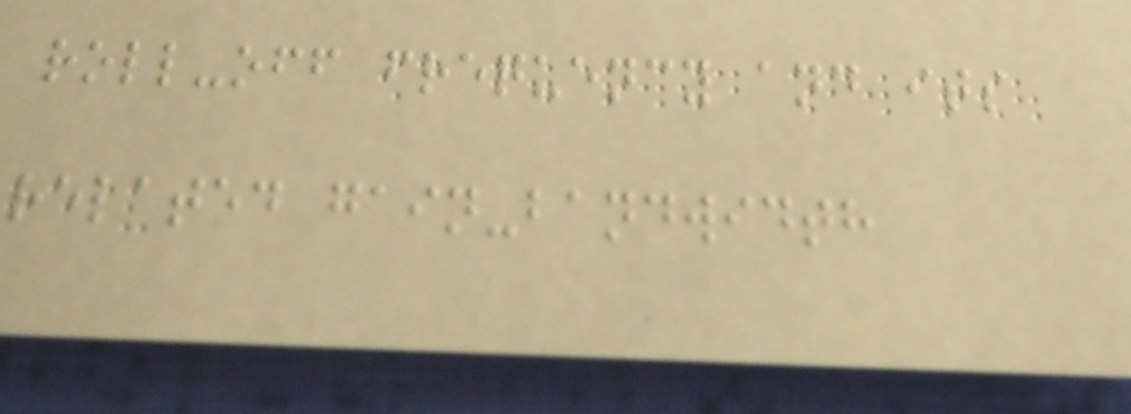roll-off frequency and its
related gain-bandwidth
